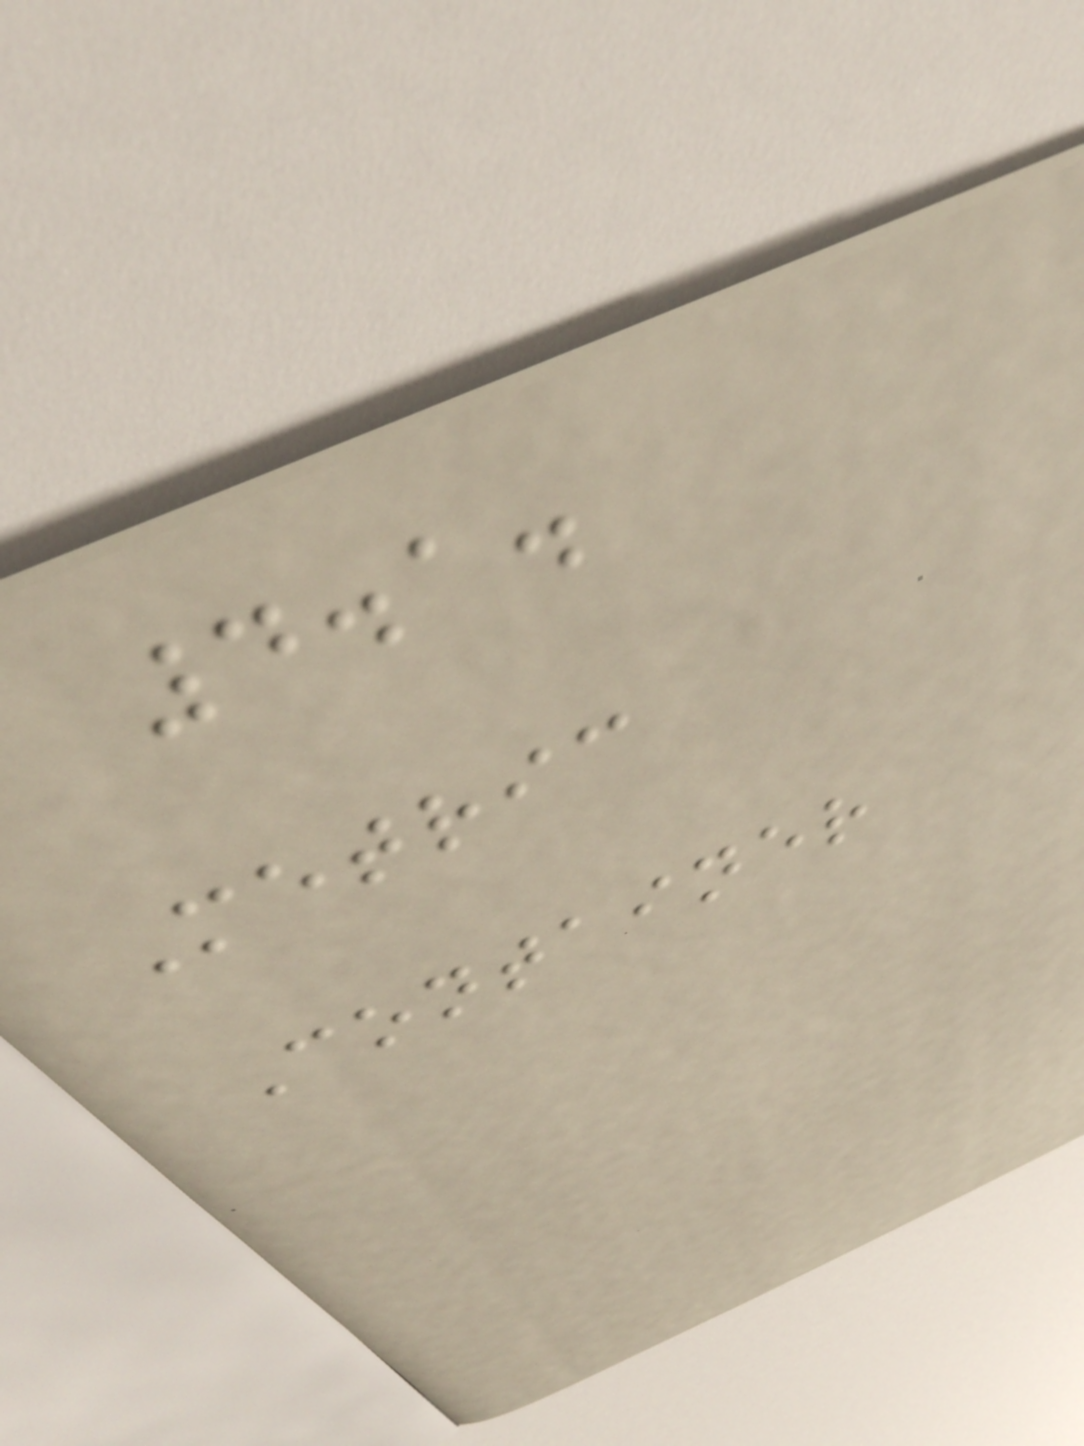4.1.
Metric
Container
